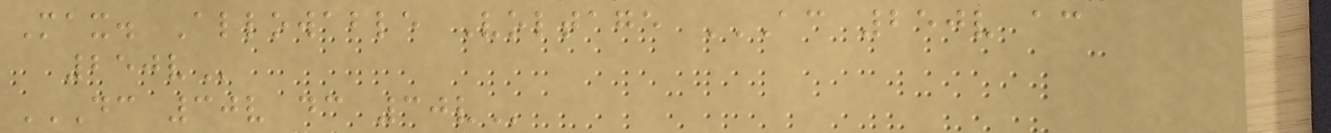Max. Allowable Voltage AC 250V AC
250V
DC 30V DC 30V
